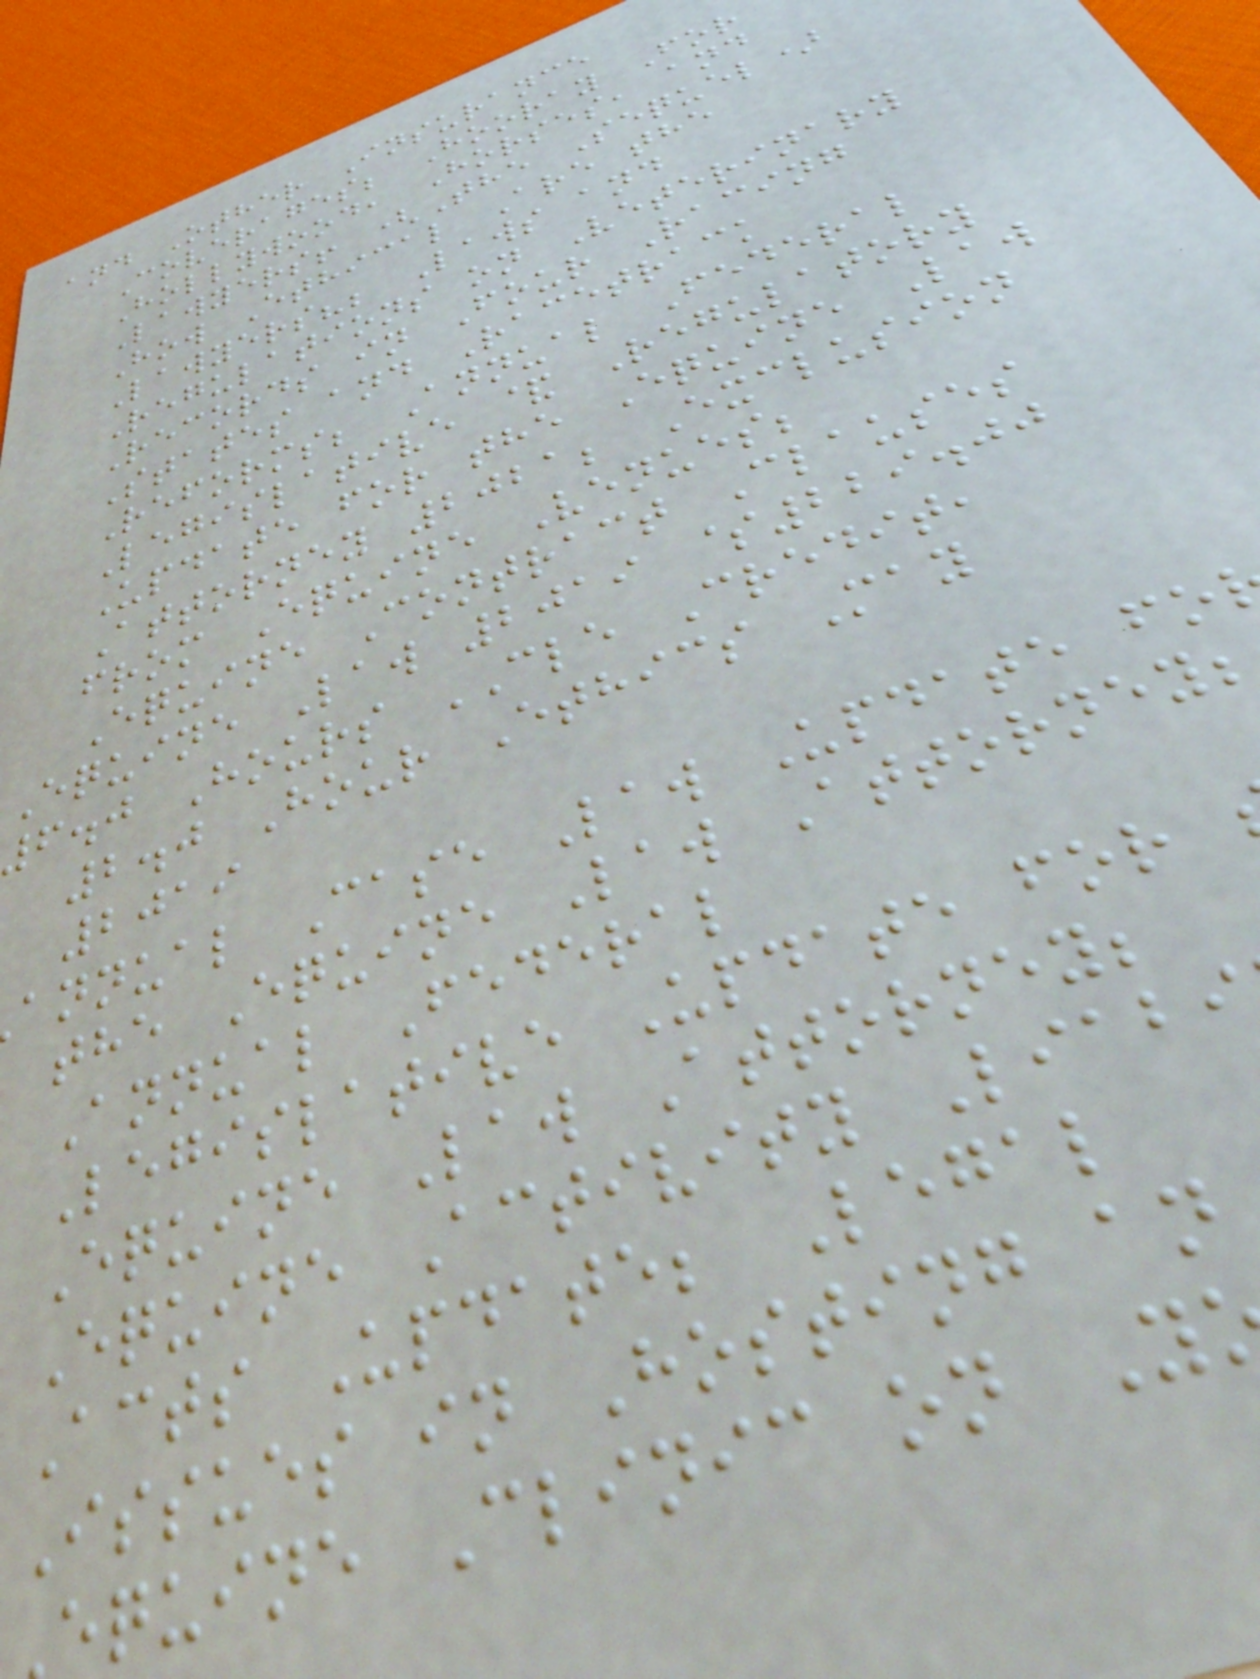and Other Insurance
Coverages; Hooray For
Hollywood, Horses, and
Lawyers! (The Sequel)
How Ethical Are the
Lawyers?; Laws and
Regulations on Veterinary
Records in Four Racing
States and Racetrack
Reforms; Annual Federal
Legislative & Regulatory
Update for the Equine Law
Attorney 2021; Exclusion
from Equine Venues;
Equine Contract Clauses
Equine Law 2019 $229.00
6.0 Hours CLE Credit,
2.0 Hour Ethics May
2019
annual Case Law Update fo
the Equine Law Attorney
Annual Federal
Legislative Update for
Equine Law Attorney;
Equine Activity Liab
Acts Update; Legal
Issues in Hosting an
equine Clinic on Y
